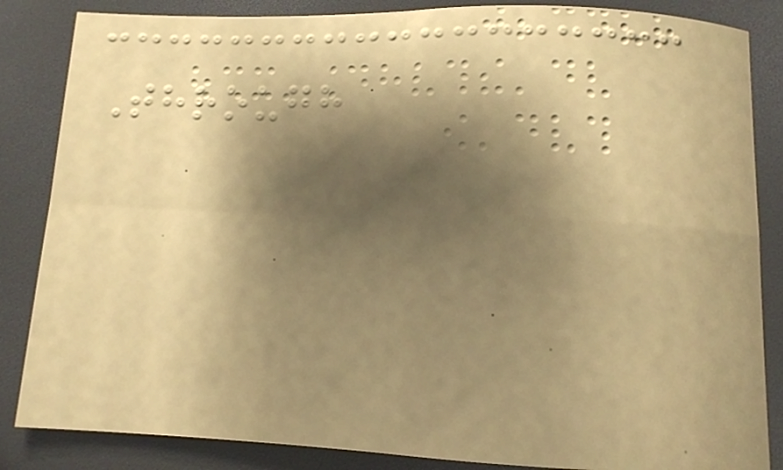Through
